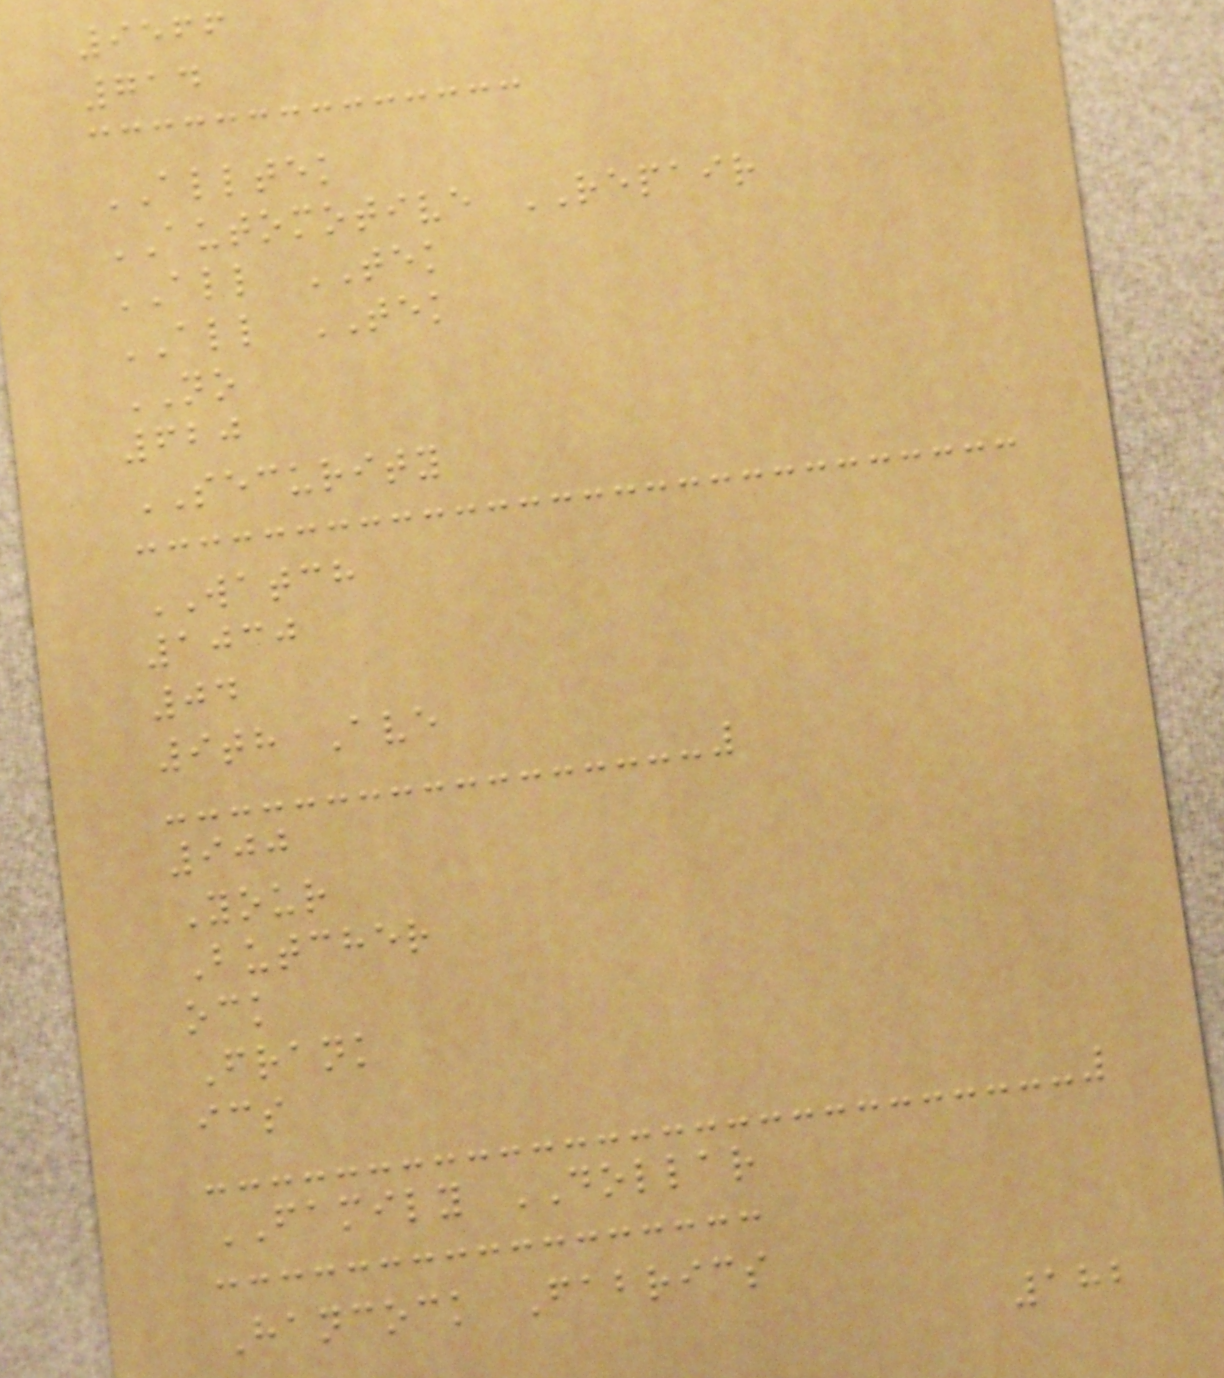9566
714
ALLTEK
AUTOMOTIVE REPAIR
ALL TEK
ALL TEK
NO
620
SECURITY
WATCH
1030
04
9th Ave
900
Your
Butcher
ock
Frank
ics
FAMILY DOLLAR
Hancock Fabrics
182
